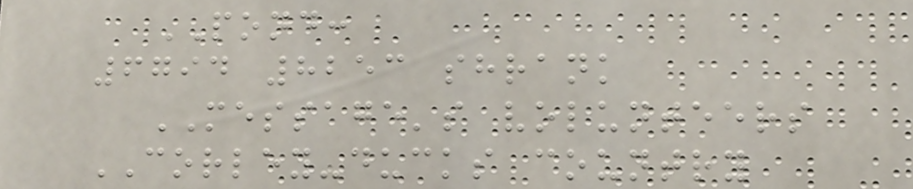POND:
6794 8253 shrank
MESSAGE's volunteers
CORLEY-ducks country
